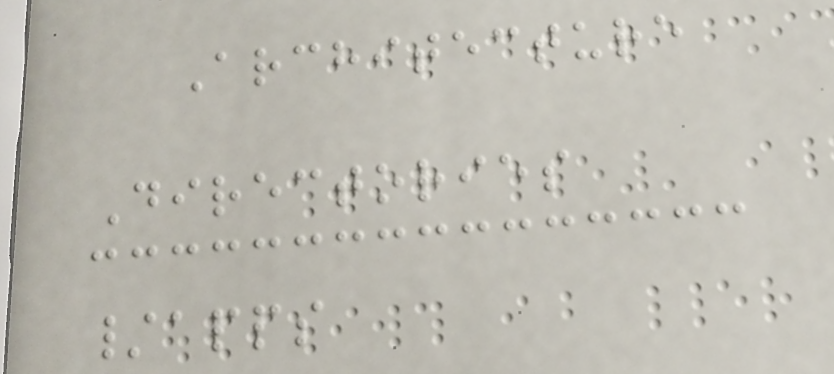Architecture
Directories
/apps
